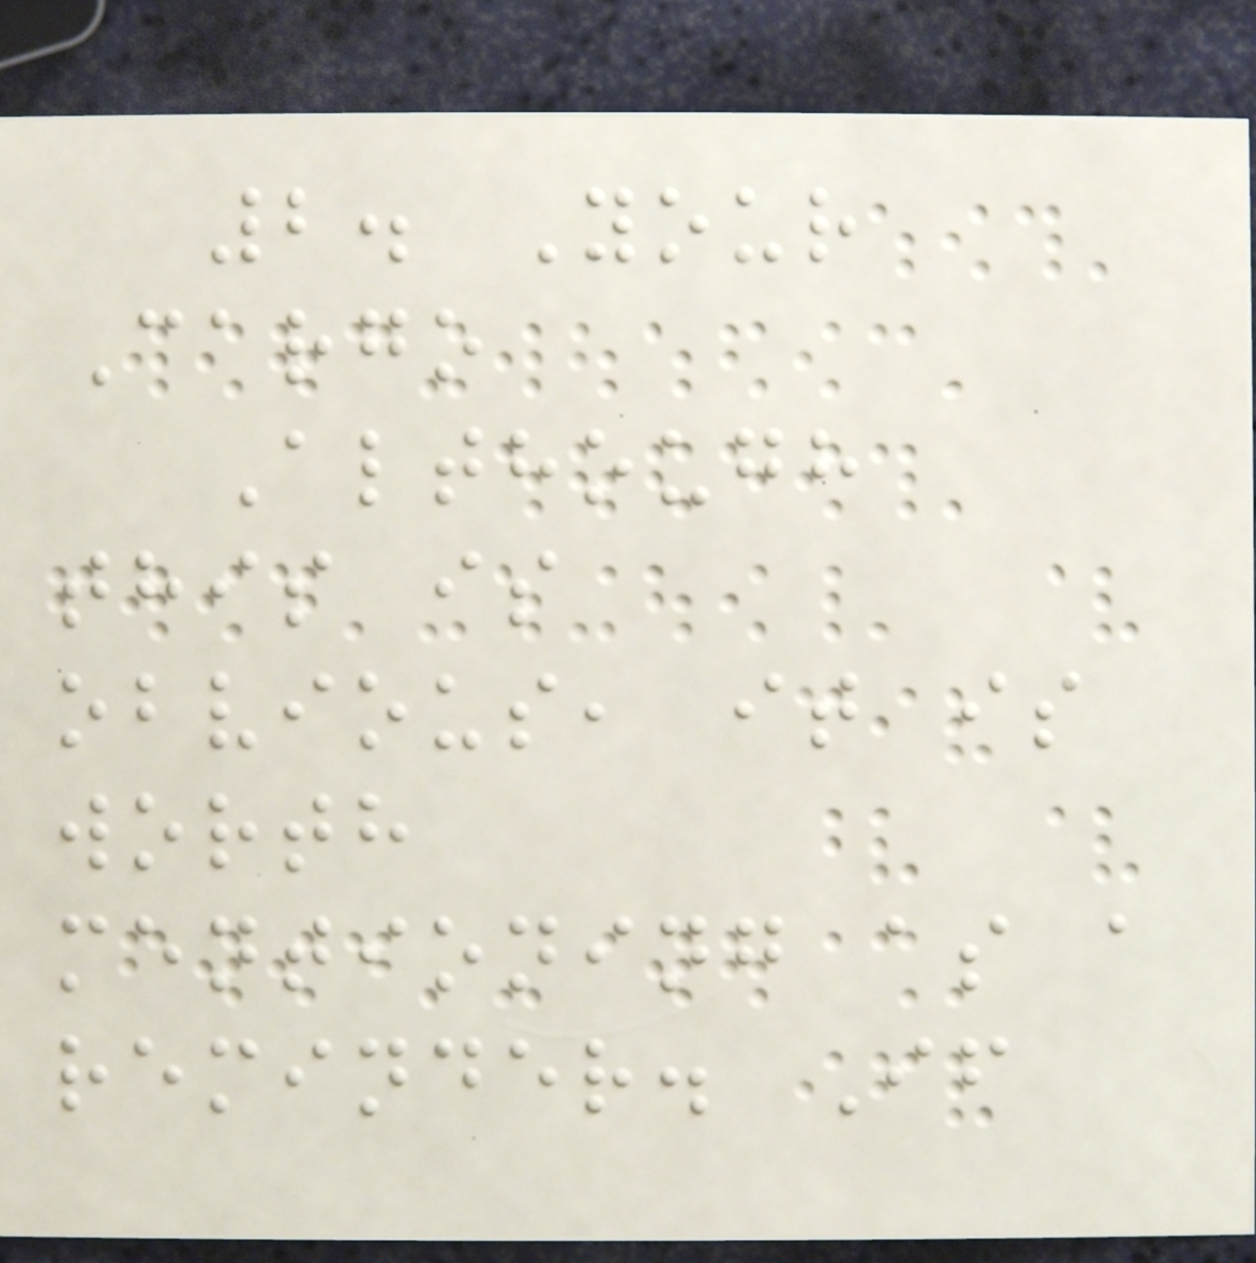2. Your
Cargo
Although
this is
obvious, it is
worth
mentioning as a
reminder. If
